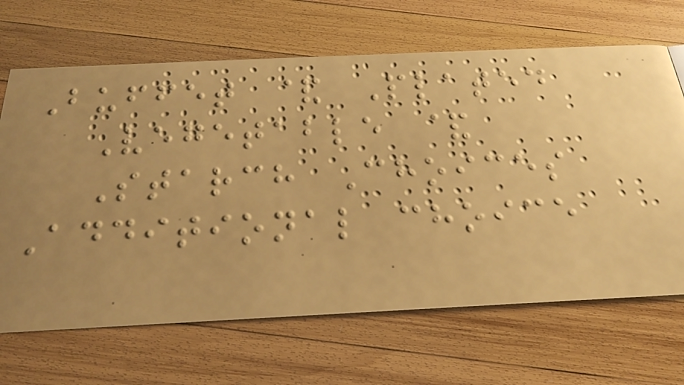Buffet & Plated
Vegetable &
Starch Choices
Additional choice
